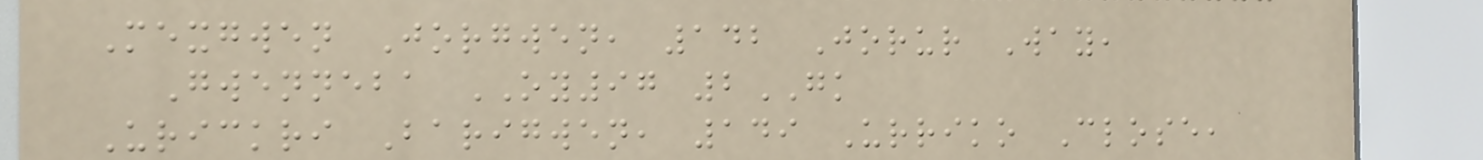Mexgwen Jorgwen, 142 Jorur Way,
Gwenneba OY97 2GK
Urickri Barigwen, 149 Urriko Close,
